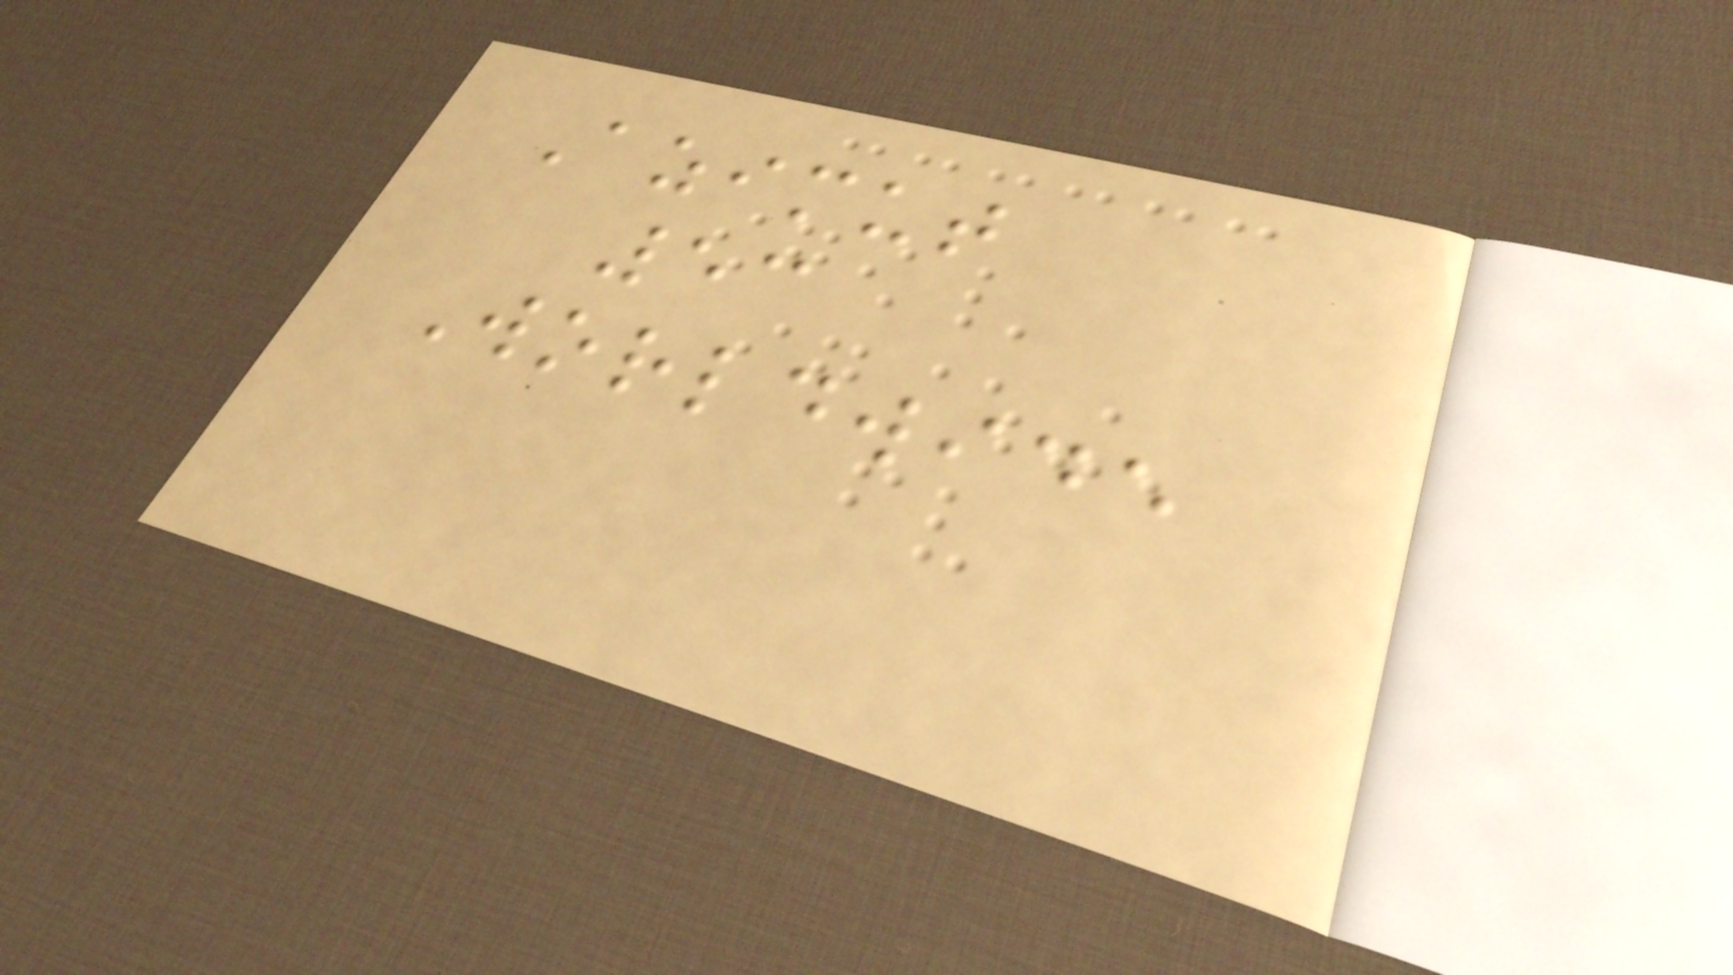Azimut
53
Worldwide
